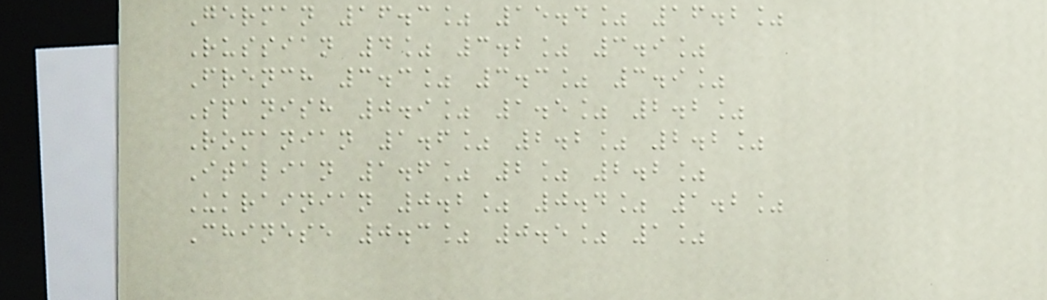German 16.3% 15.4% 16.2%
Russian 4% 3.2% 3.9%
French 3.3% 3.3% 3.9%
Spanish 0.9% 1.5% 2.2%
Romanian 1.6% 2.2% 2.2%
Italian 1.6% 2% 2.2%
Ukrainian 0.2% 0.4% 1.2%
Chinese 0.3% 0.5% 1%
